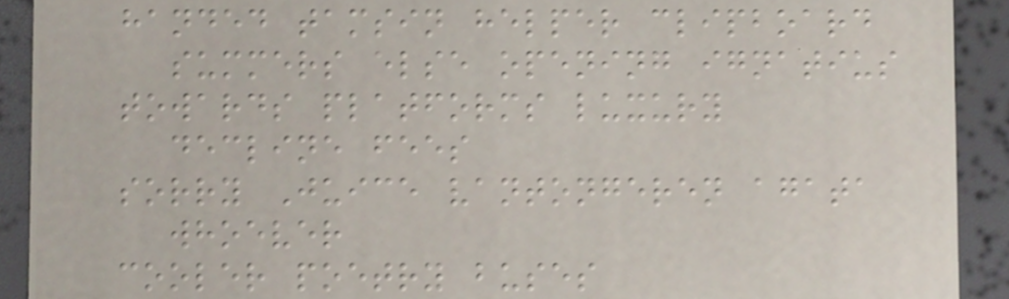handed tamsin helper clipboard
summers else opening ignatius
towards platforms luxury
decline fees
sorry Juice vantongeren agata
whoever
cooler poetry buses
